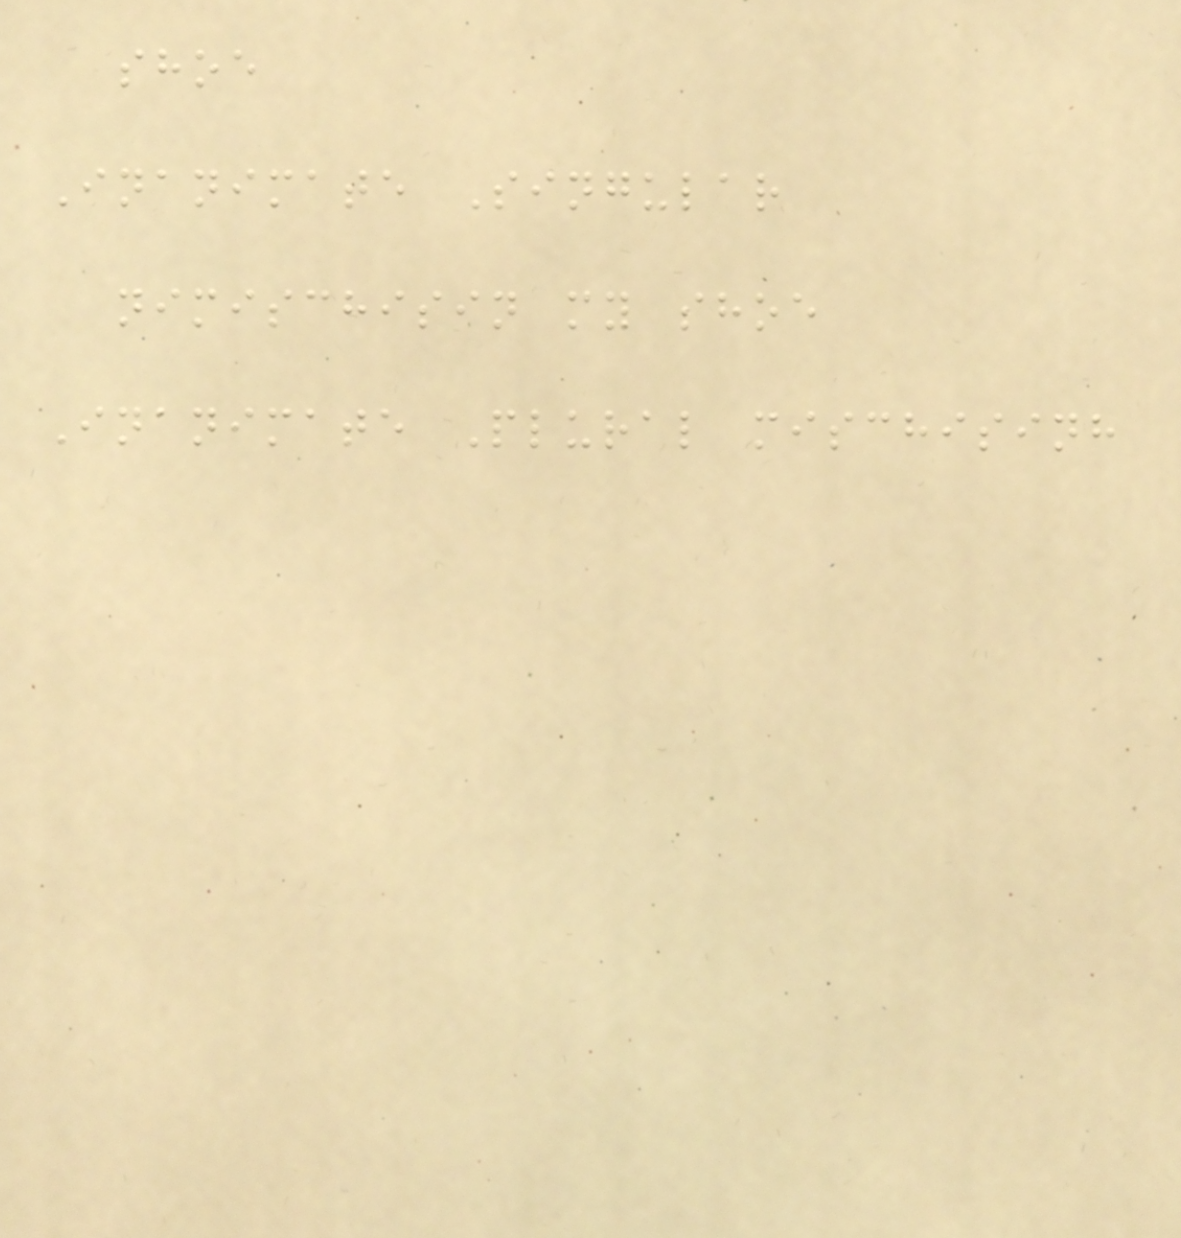shoe
Inanimate Singular
nimischisin my shoe
Inanimate Plural mischisinh
